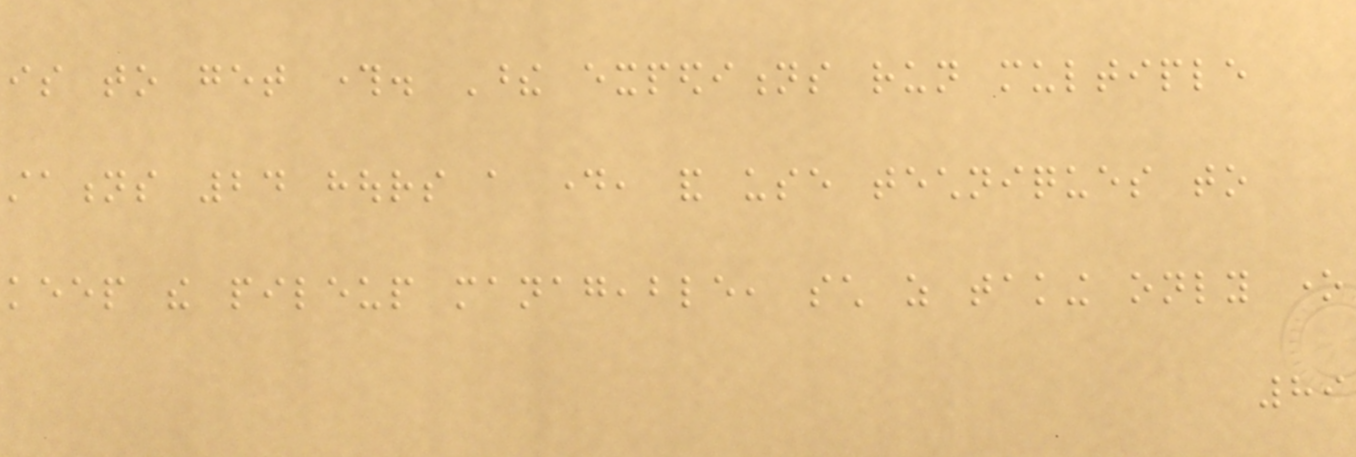is to get through. These expeditions run multiple
stations 24 hours a day, and use techniques to
keep the pileup manageable, such as taking only one
89
